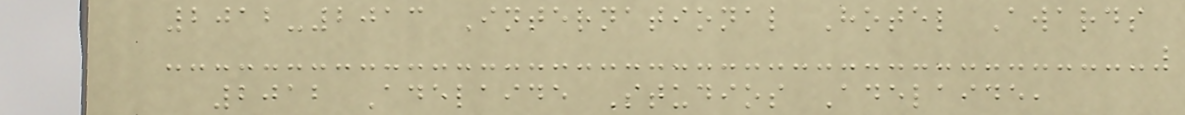2012-2013 International Hotel Awards
2012 Adelaide Studios Adelaide,
